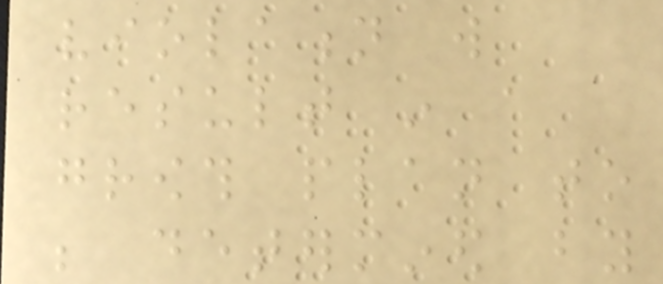violation will
result in a
growth plan to
be determined by
